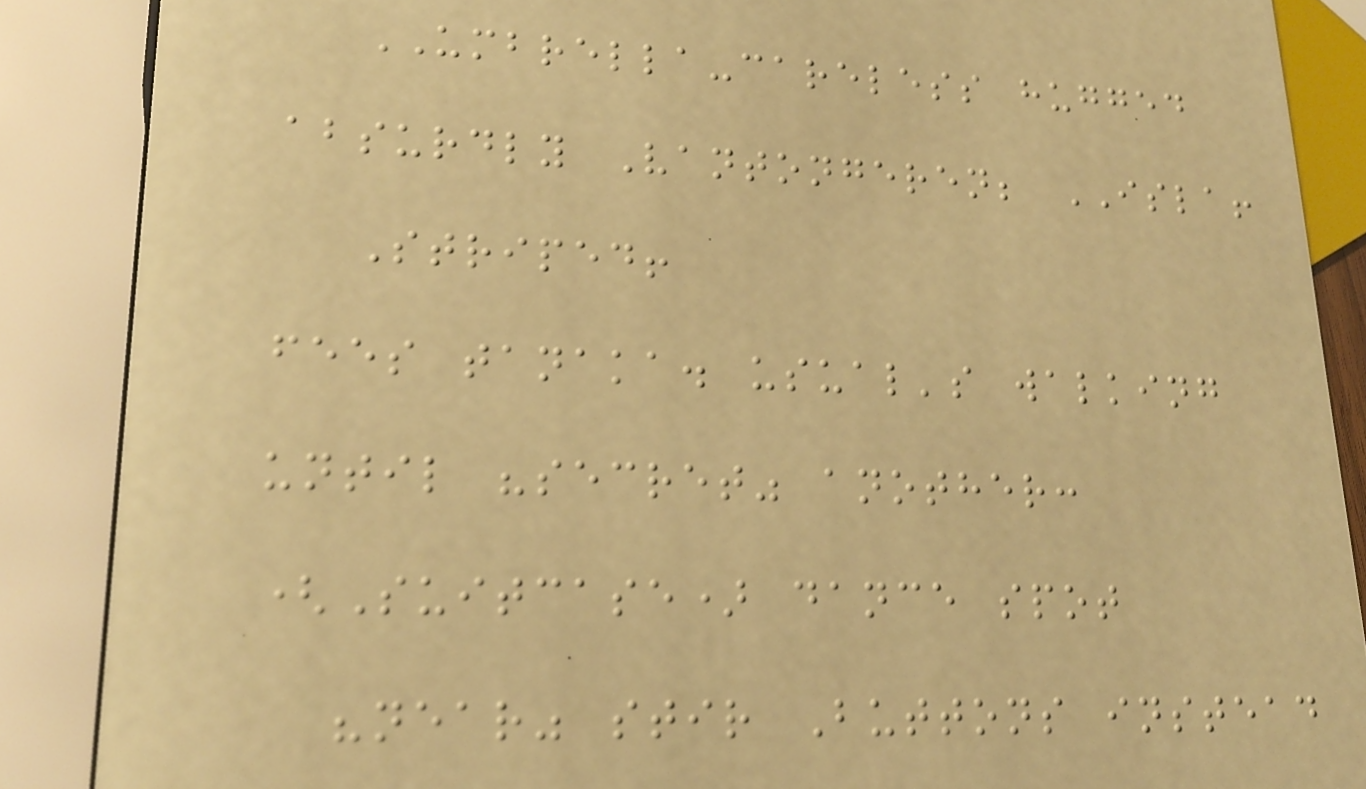UMBRELLA-careless hugged
absurdly Vantongeren; ISLA!
Striped!
fees tanaka. usual's walking
until "secret" another:
(Suitcase) dance spot
"near" stir Buttons instead
